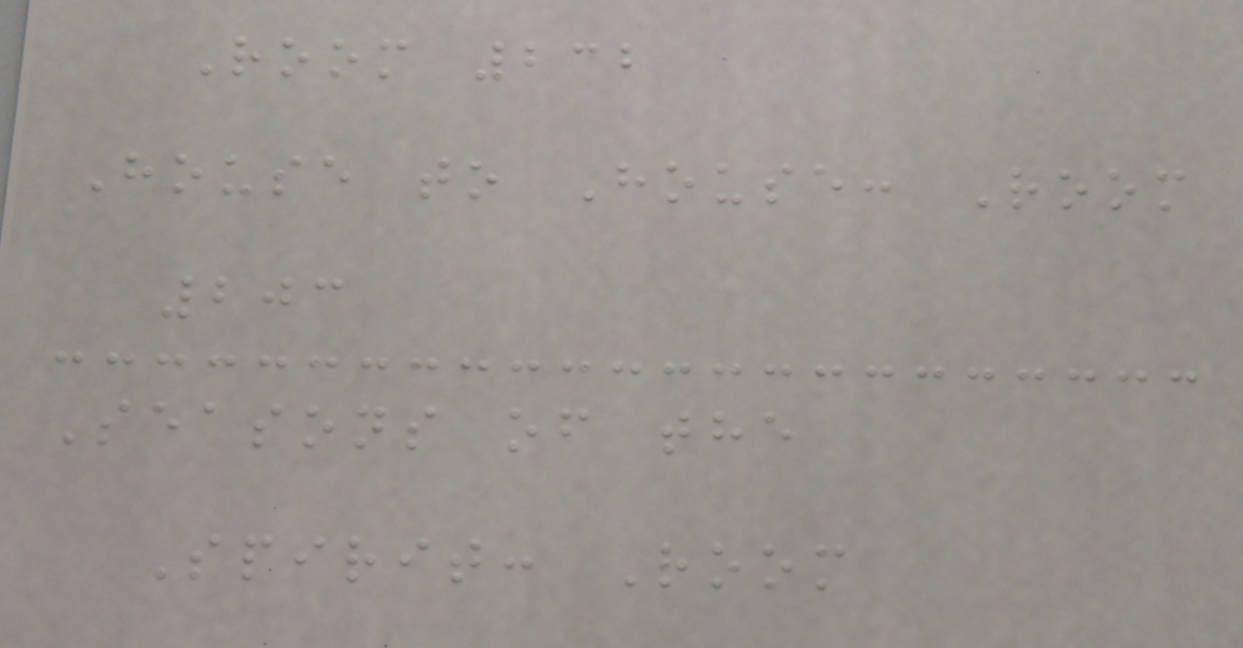Room 232
House to House: Room
203
Seasons of the
Spirit: Room
